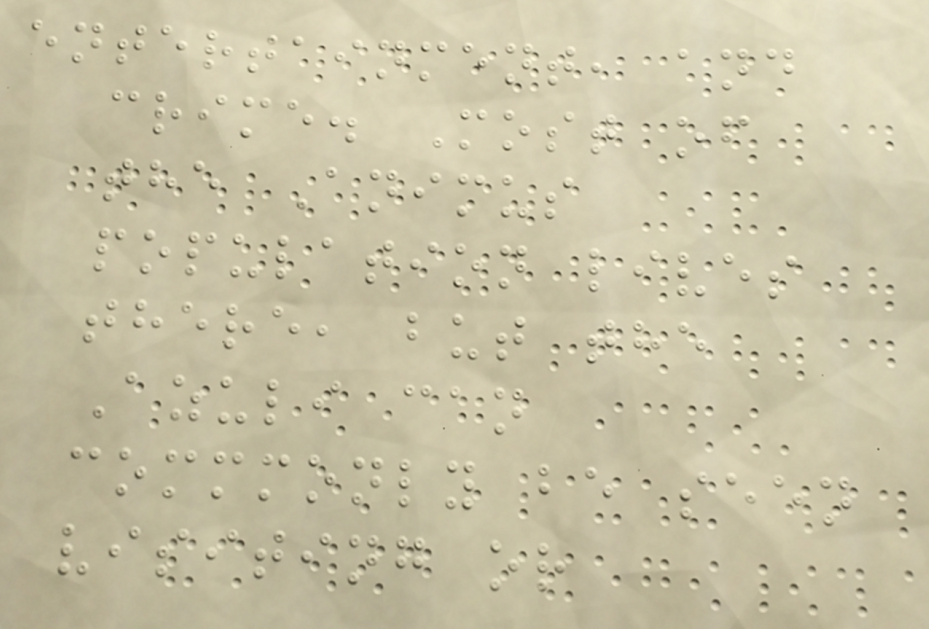entertainment, and
crime. Most of
the Animus
population lives
there, but the
Azuli can
commmonly be seen
visiting or
